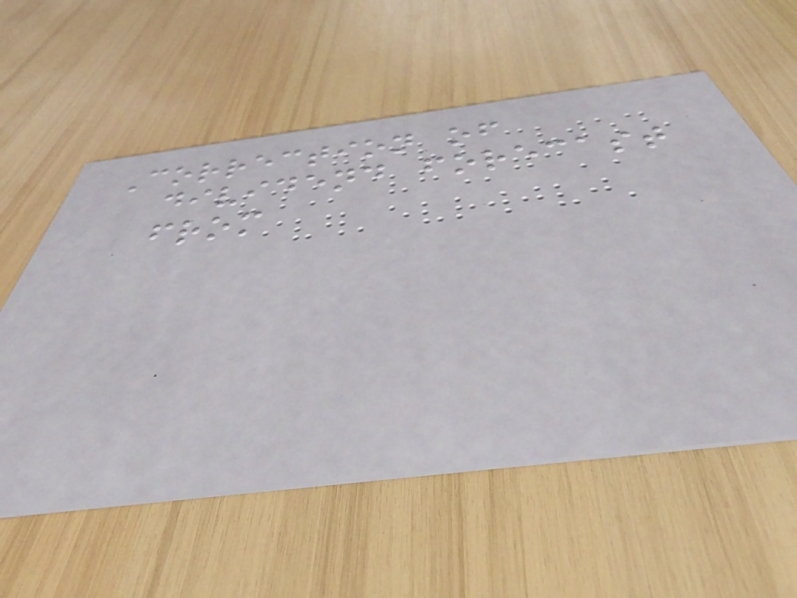Correction of
dividend forecast
from
